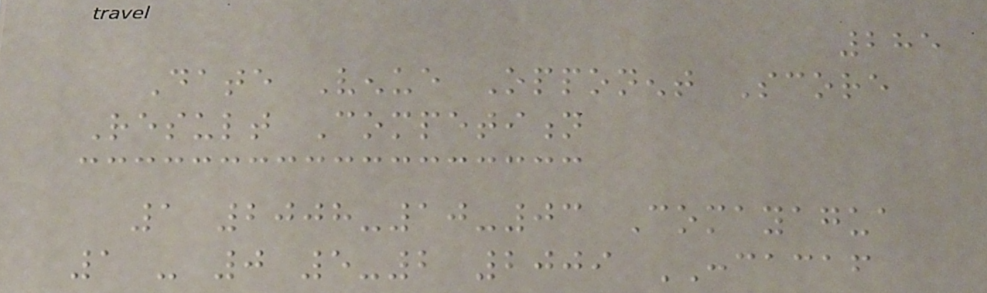285
Date Venue Opponent Score
Result Competition
1 2008-10-03 Comayagua
1 - 0 5-2 2009 CONCACAF
